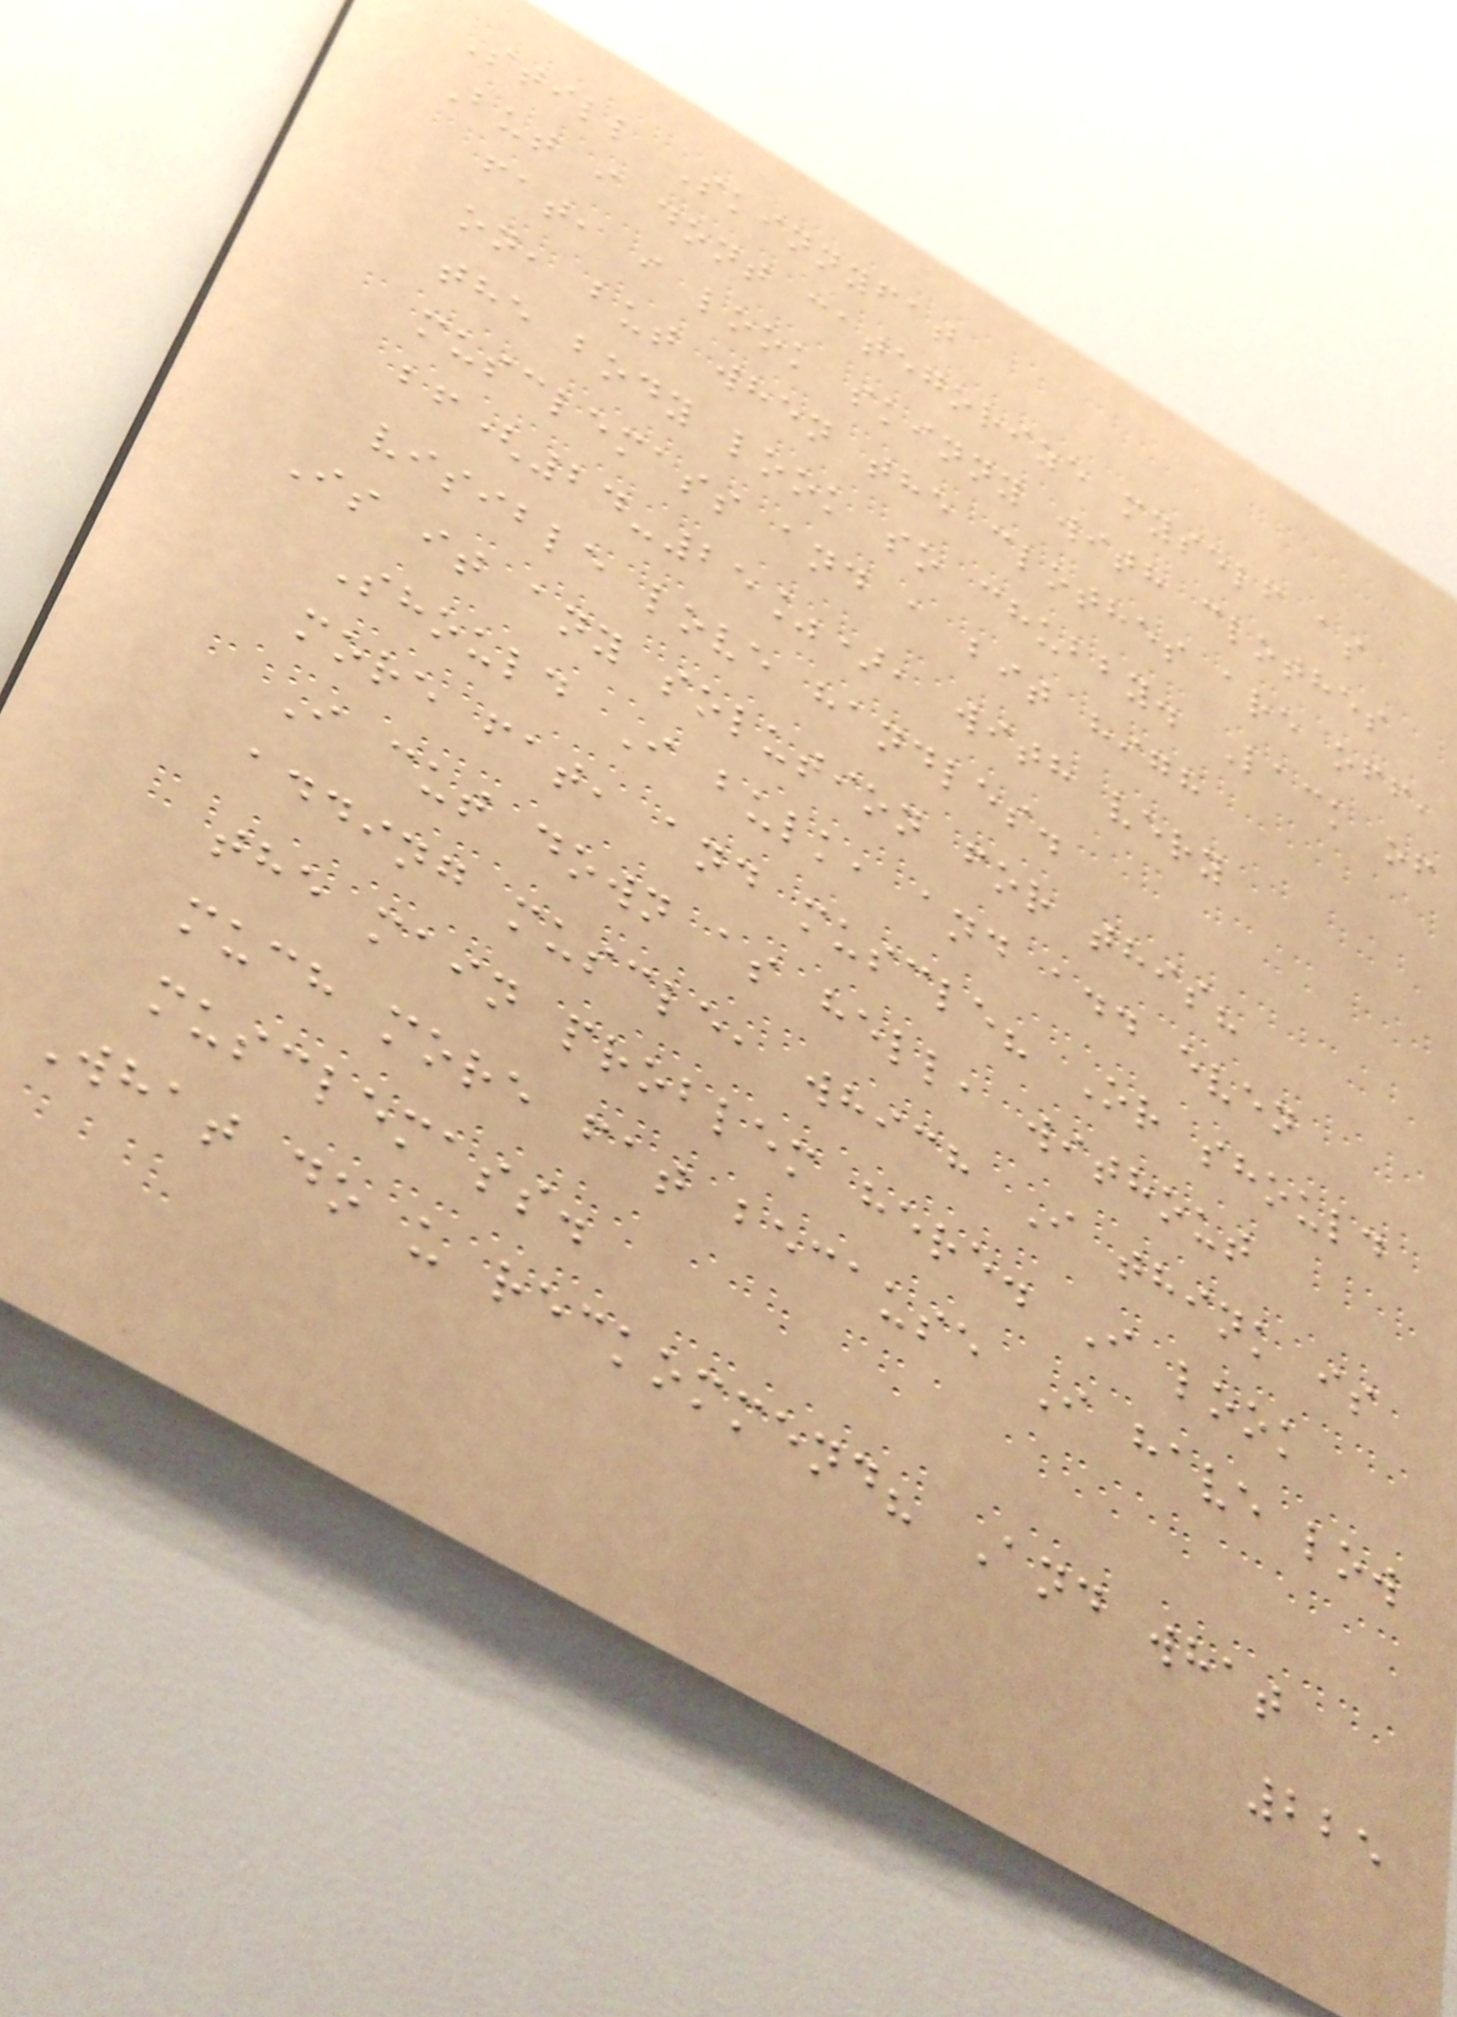Still Skinnyfat
But i dont categorize myself as
fat, i look skinny with clothes
on, but when the clothes are off,
the body look so chubby. Lack of
musclemass and a bit high
bf(24-25%), with very
visible love handles.
Is it any solution for this?
Should I bulk, and add even
more fat, and muscle? Or should
I cut down as hell, without
adding muscle, which I think is
the main problem here. I look
much more fat because I have low
musclemass.
What do u reckommend? And what
225
